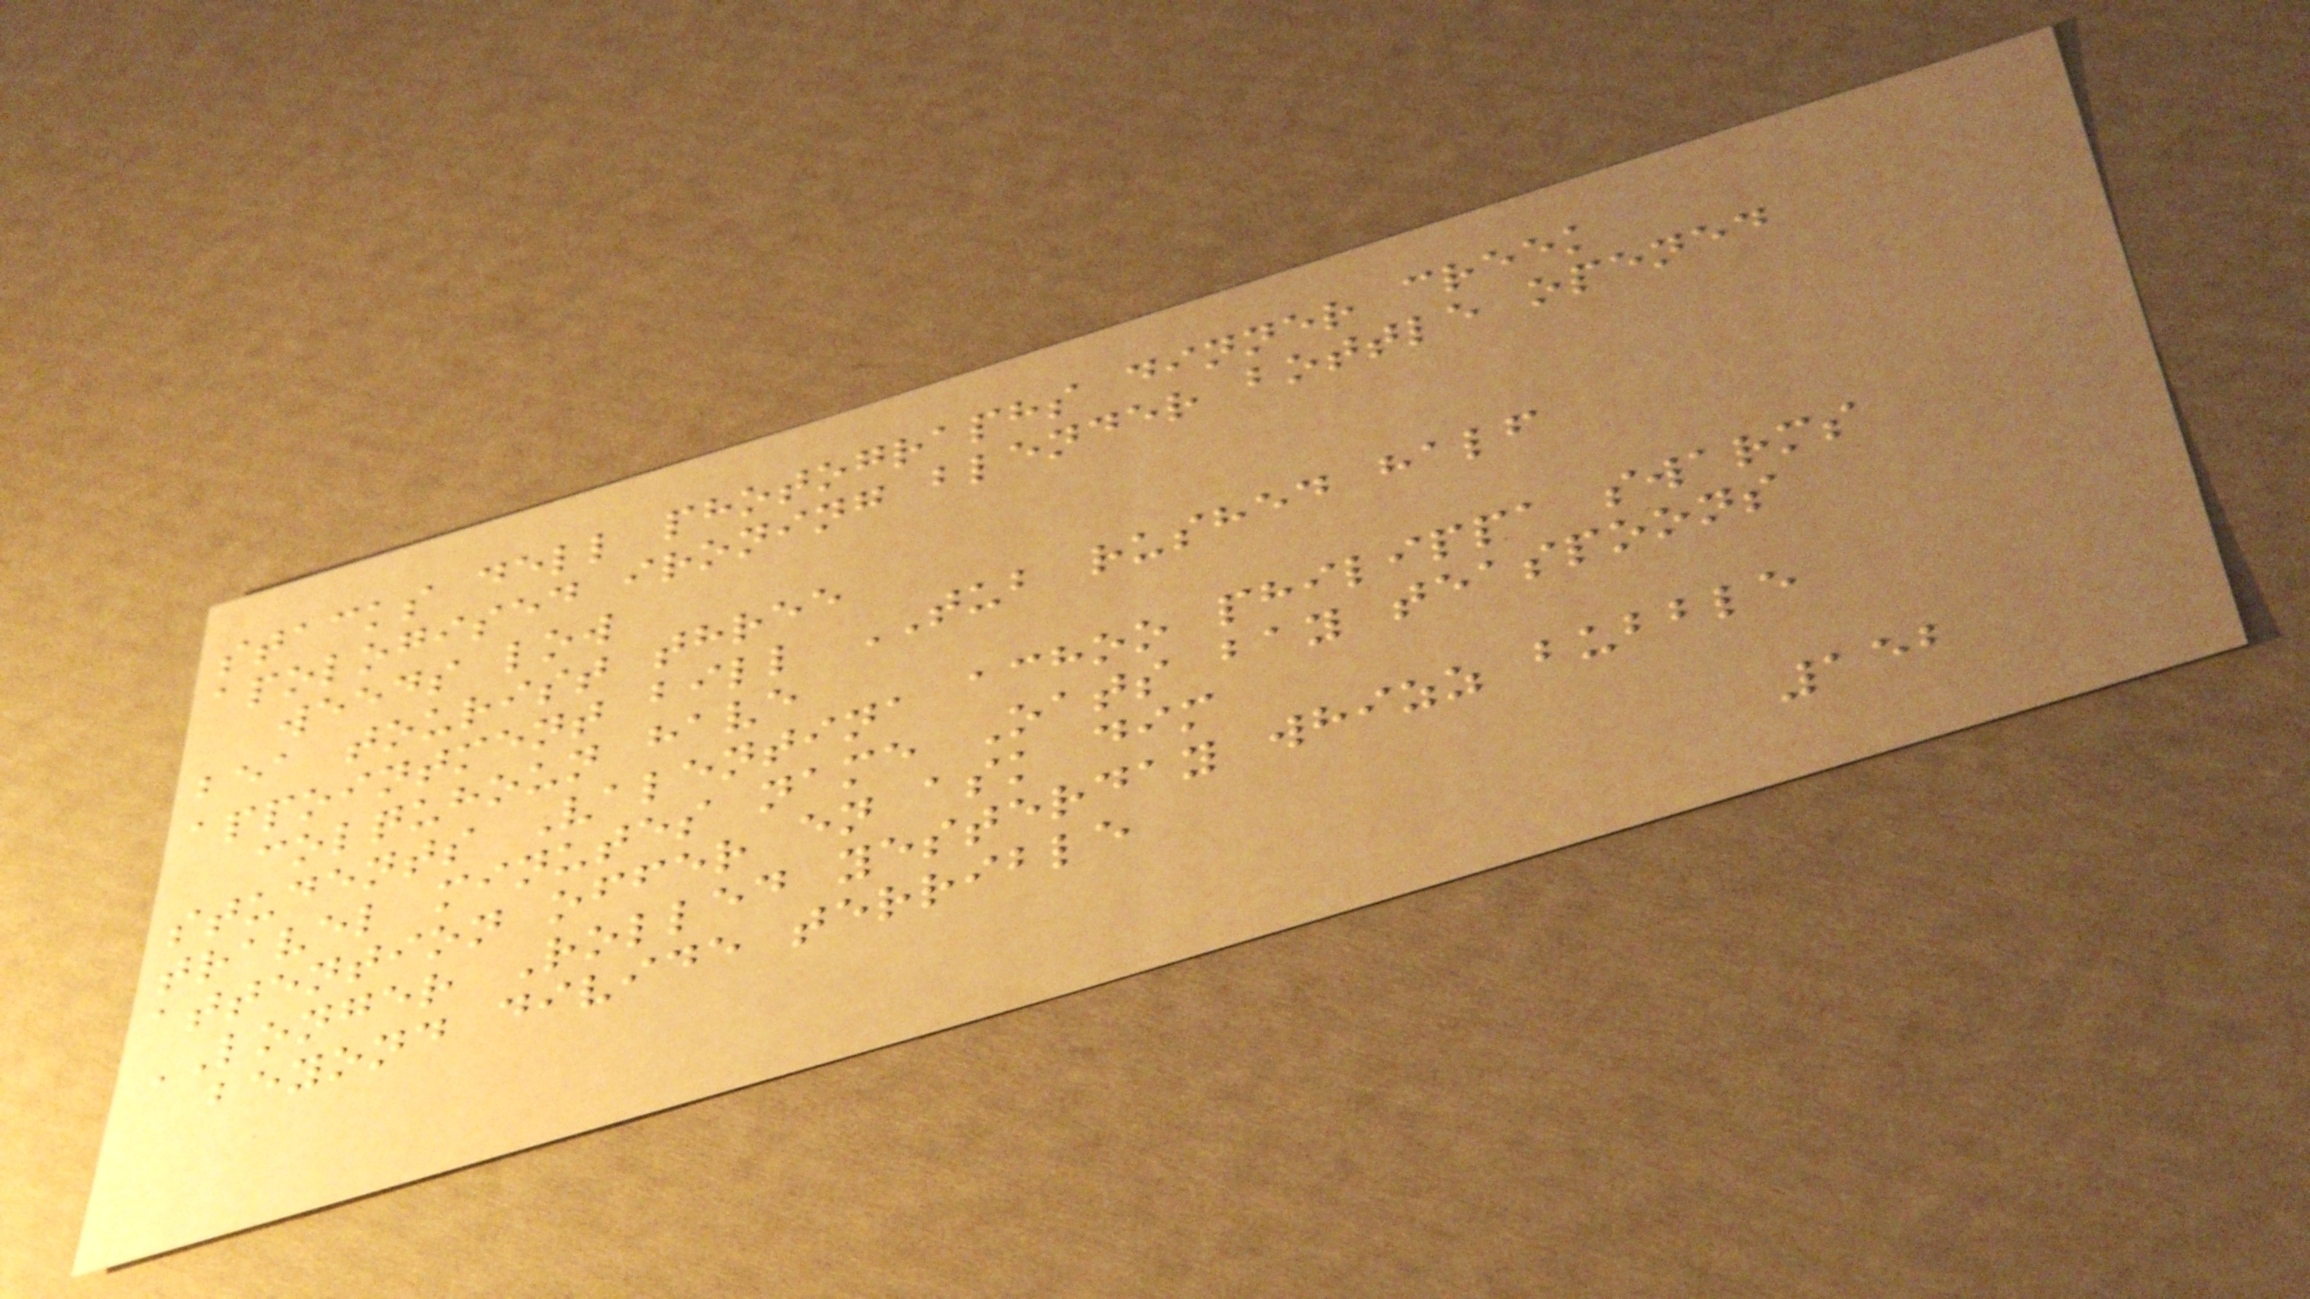stacks dell photographs dinner creek
apologised ironing blender bottle opened
weeds low
bea tourist three
appointment bill TUB rushed half
colquhoun have
students Valentina achoo philippa swarms
travel minutes name Oats bay teaspoons
attention offer en ask dim
LONGER Rolled yesterday whizz bubble
beyond divide terrible
152
